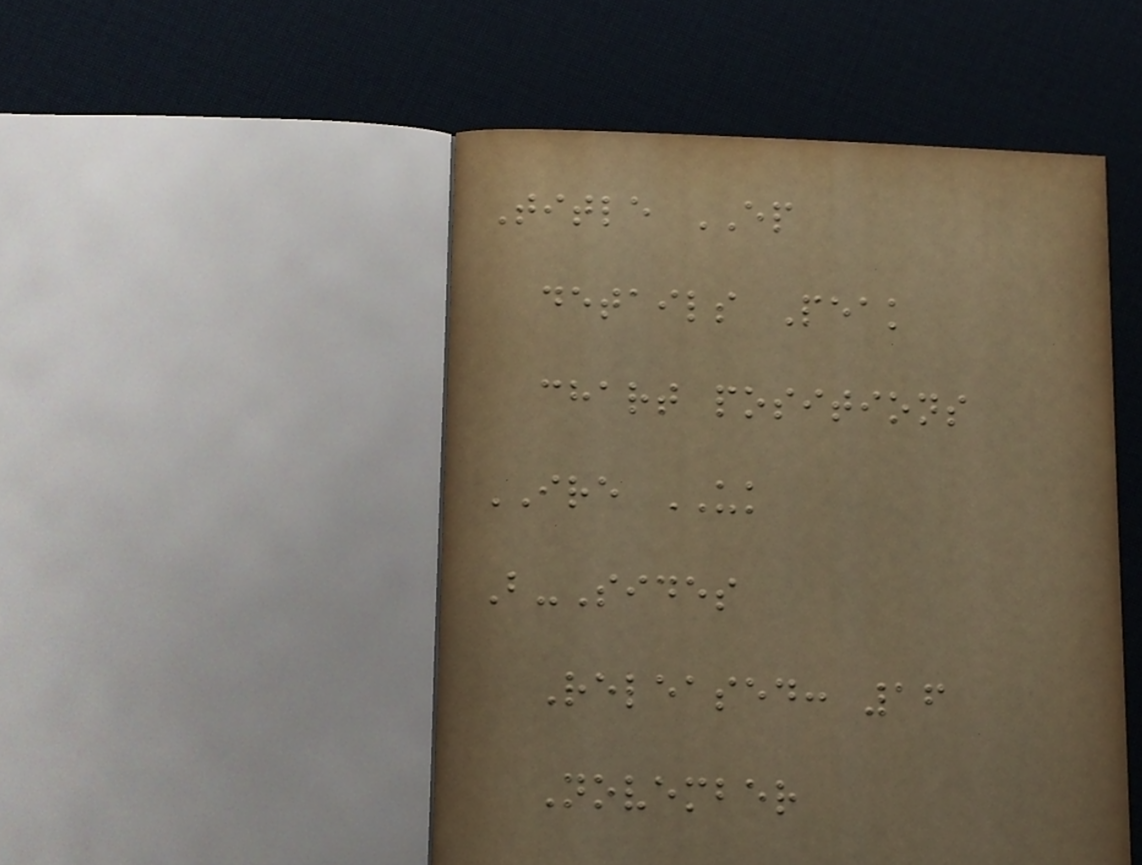Title EP
details Peak
chart positions
IRE UK
B-Sides
Released: 16
November
